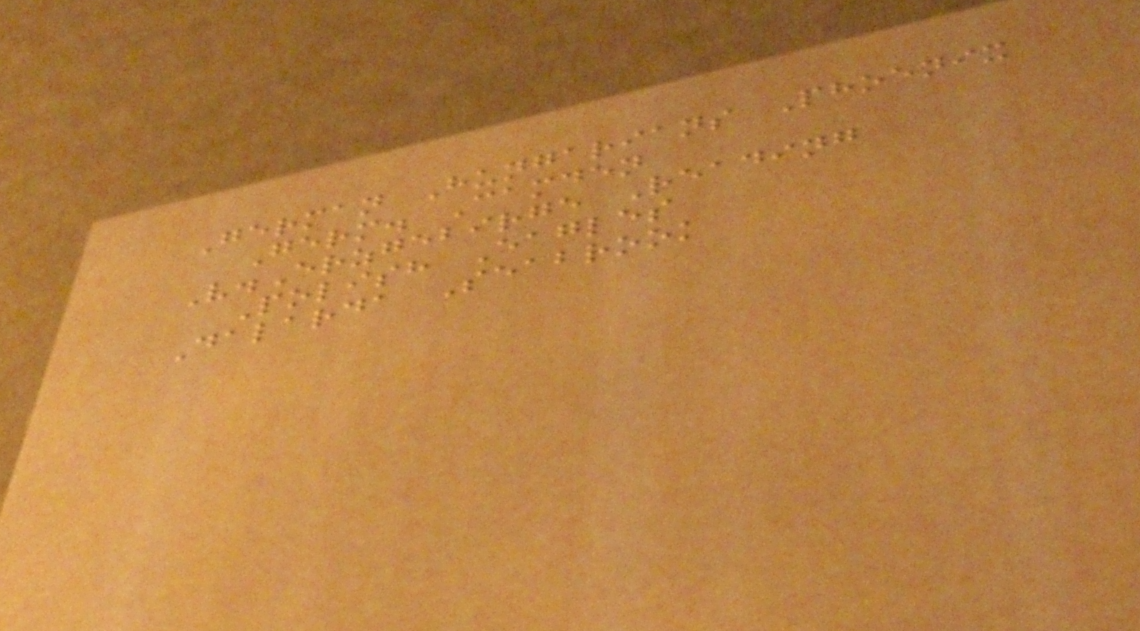German Hungarians Phoenix
Germ. Camden
V.Erzgebirge Reading
Polish Eagles
Dalarda Seabrook
